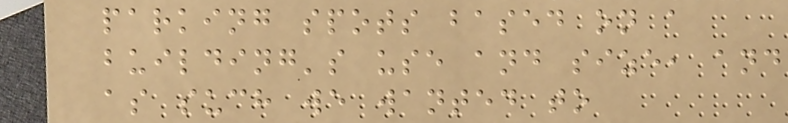parking spots based on a
building's use and size, and
as such we wanted to
